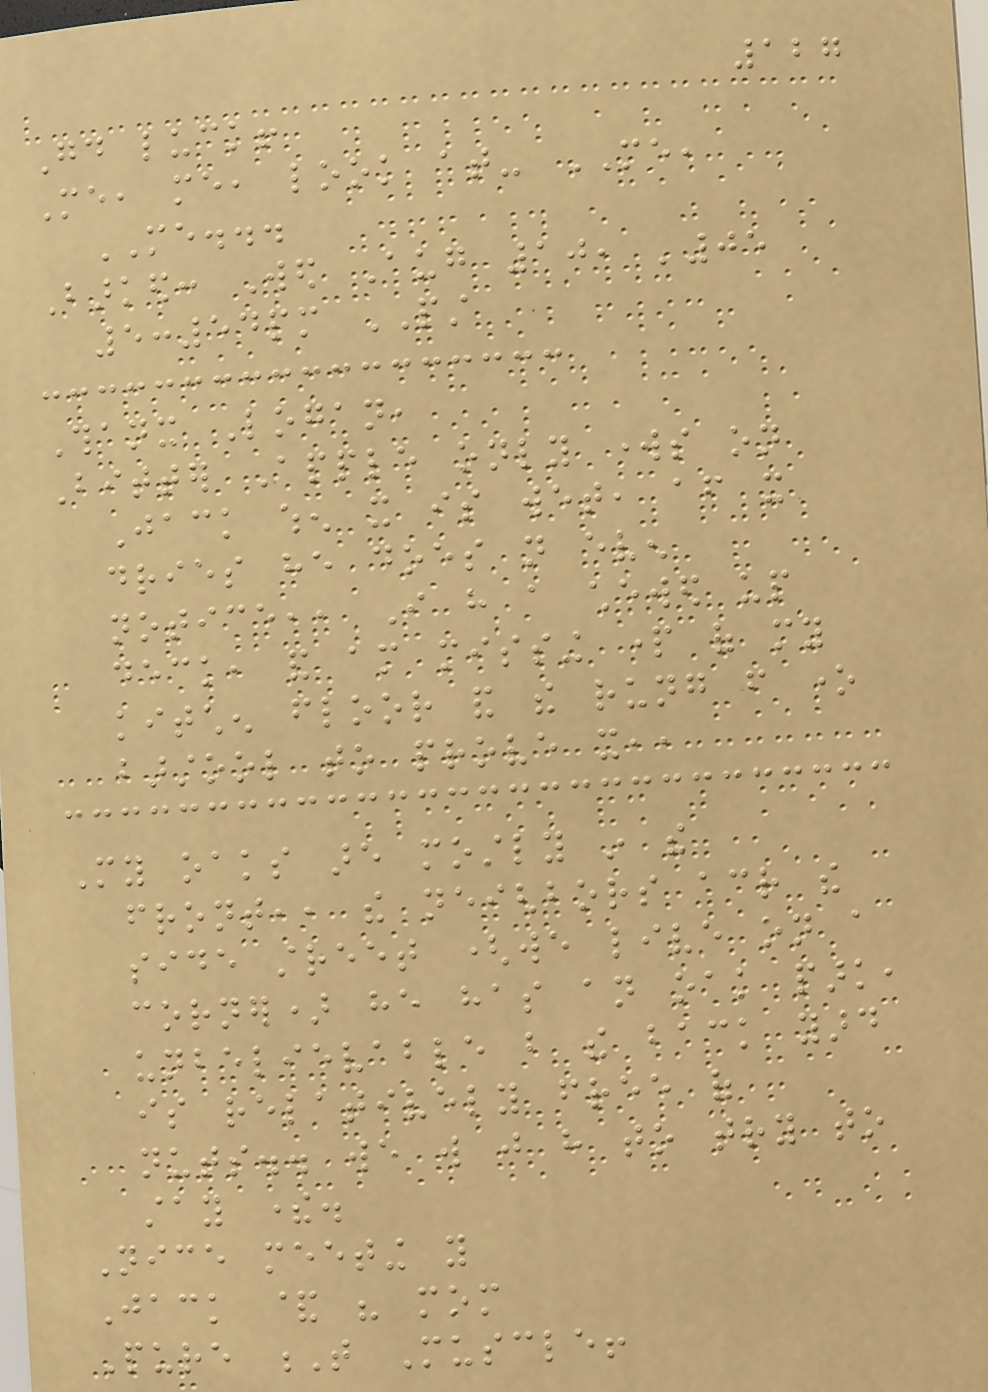127
Good luck!
Me, me, look at- ME,
ME...
Barked: Wed Aug 10, '05
5:54pm PST
Thanx Logan,
Bitter Apple only works on
Jack when it is wet, after it
dries he does not even
notice,, I have a chewed up
deck, and am missing part of my
kitchen floor and the rung from one
barstool to prove it,,
My oaks are mostly in the
front,, the neighbors across the
side street (we live on a
corner) he has an oak park,
unbelievable but the back yard
is relatively free of
nuts.. we will just have to try to
stay there.
Nice meeting you
Jack & his mom
Pure T Muscle!
